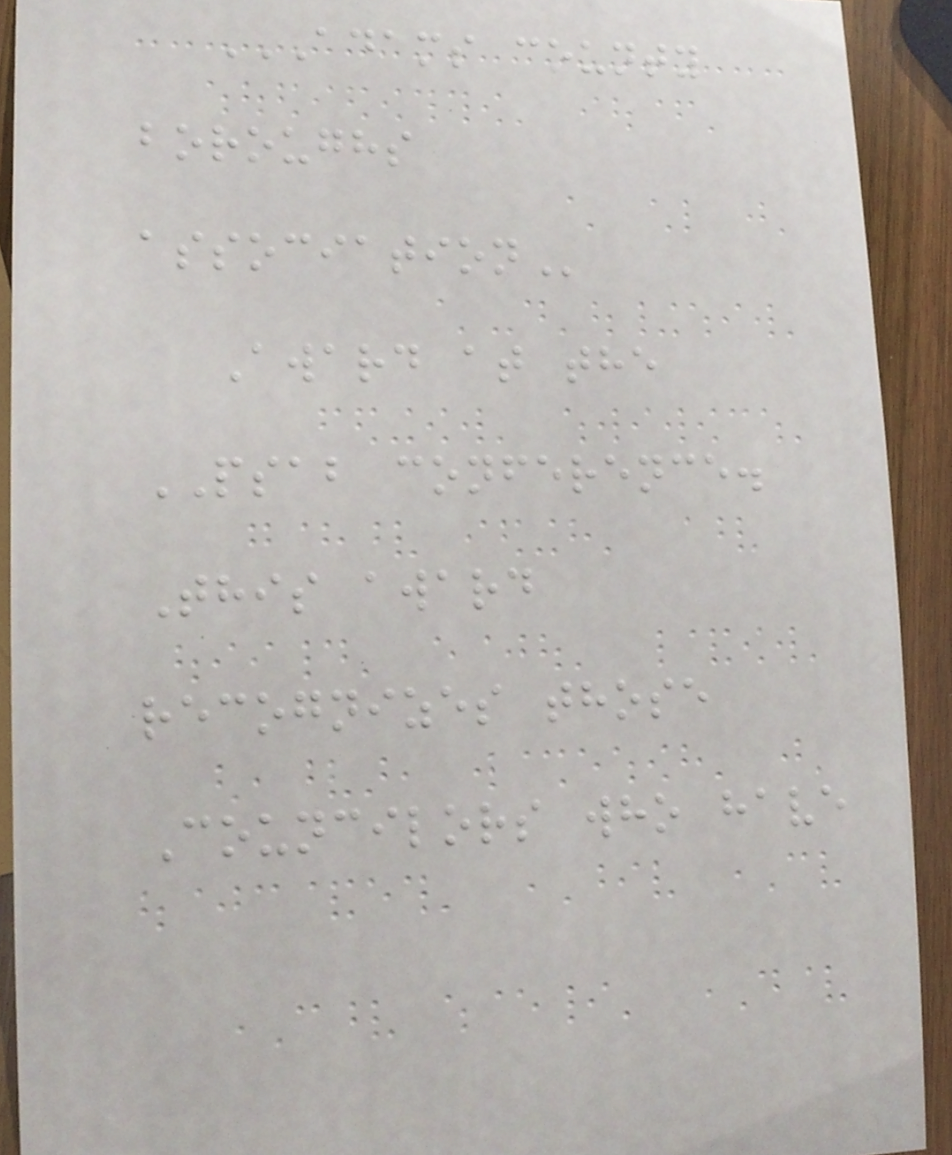ADAMS COUNTY
BOROUGHS
ASSOCIATION
Award at the
PSAB conference.
This award
recognizes those
Councilors who have
